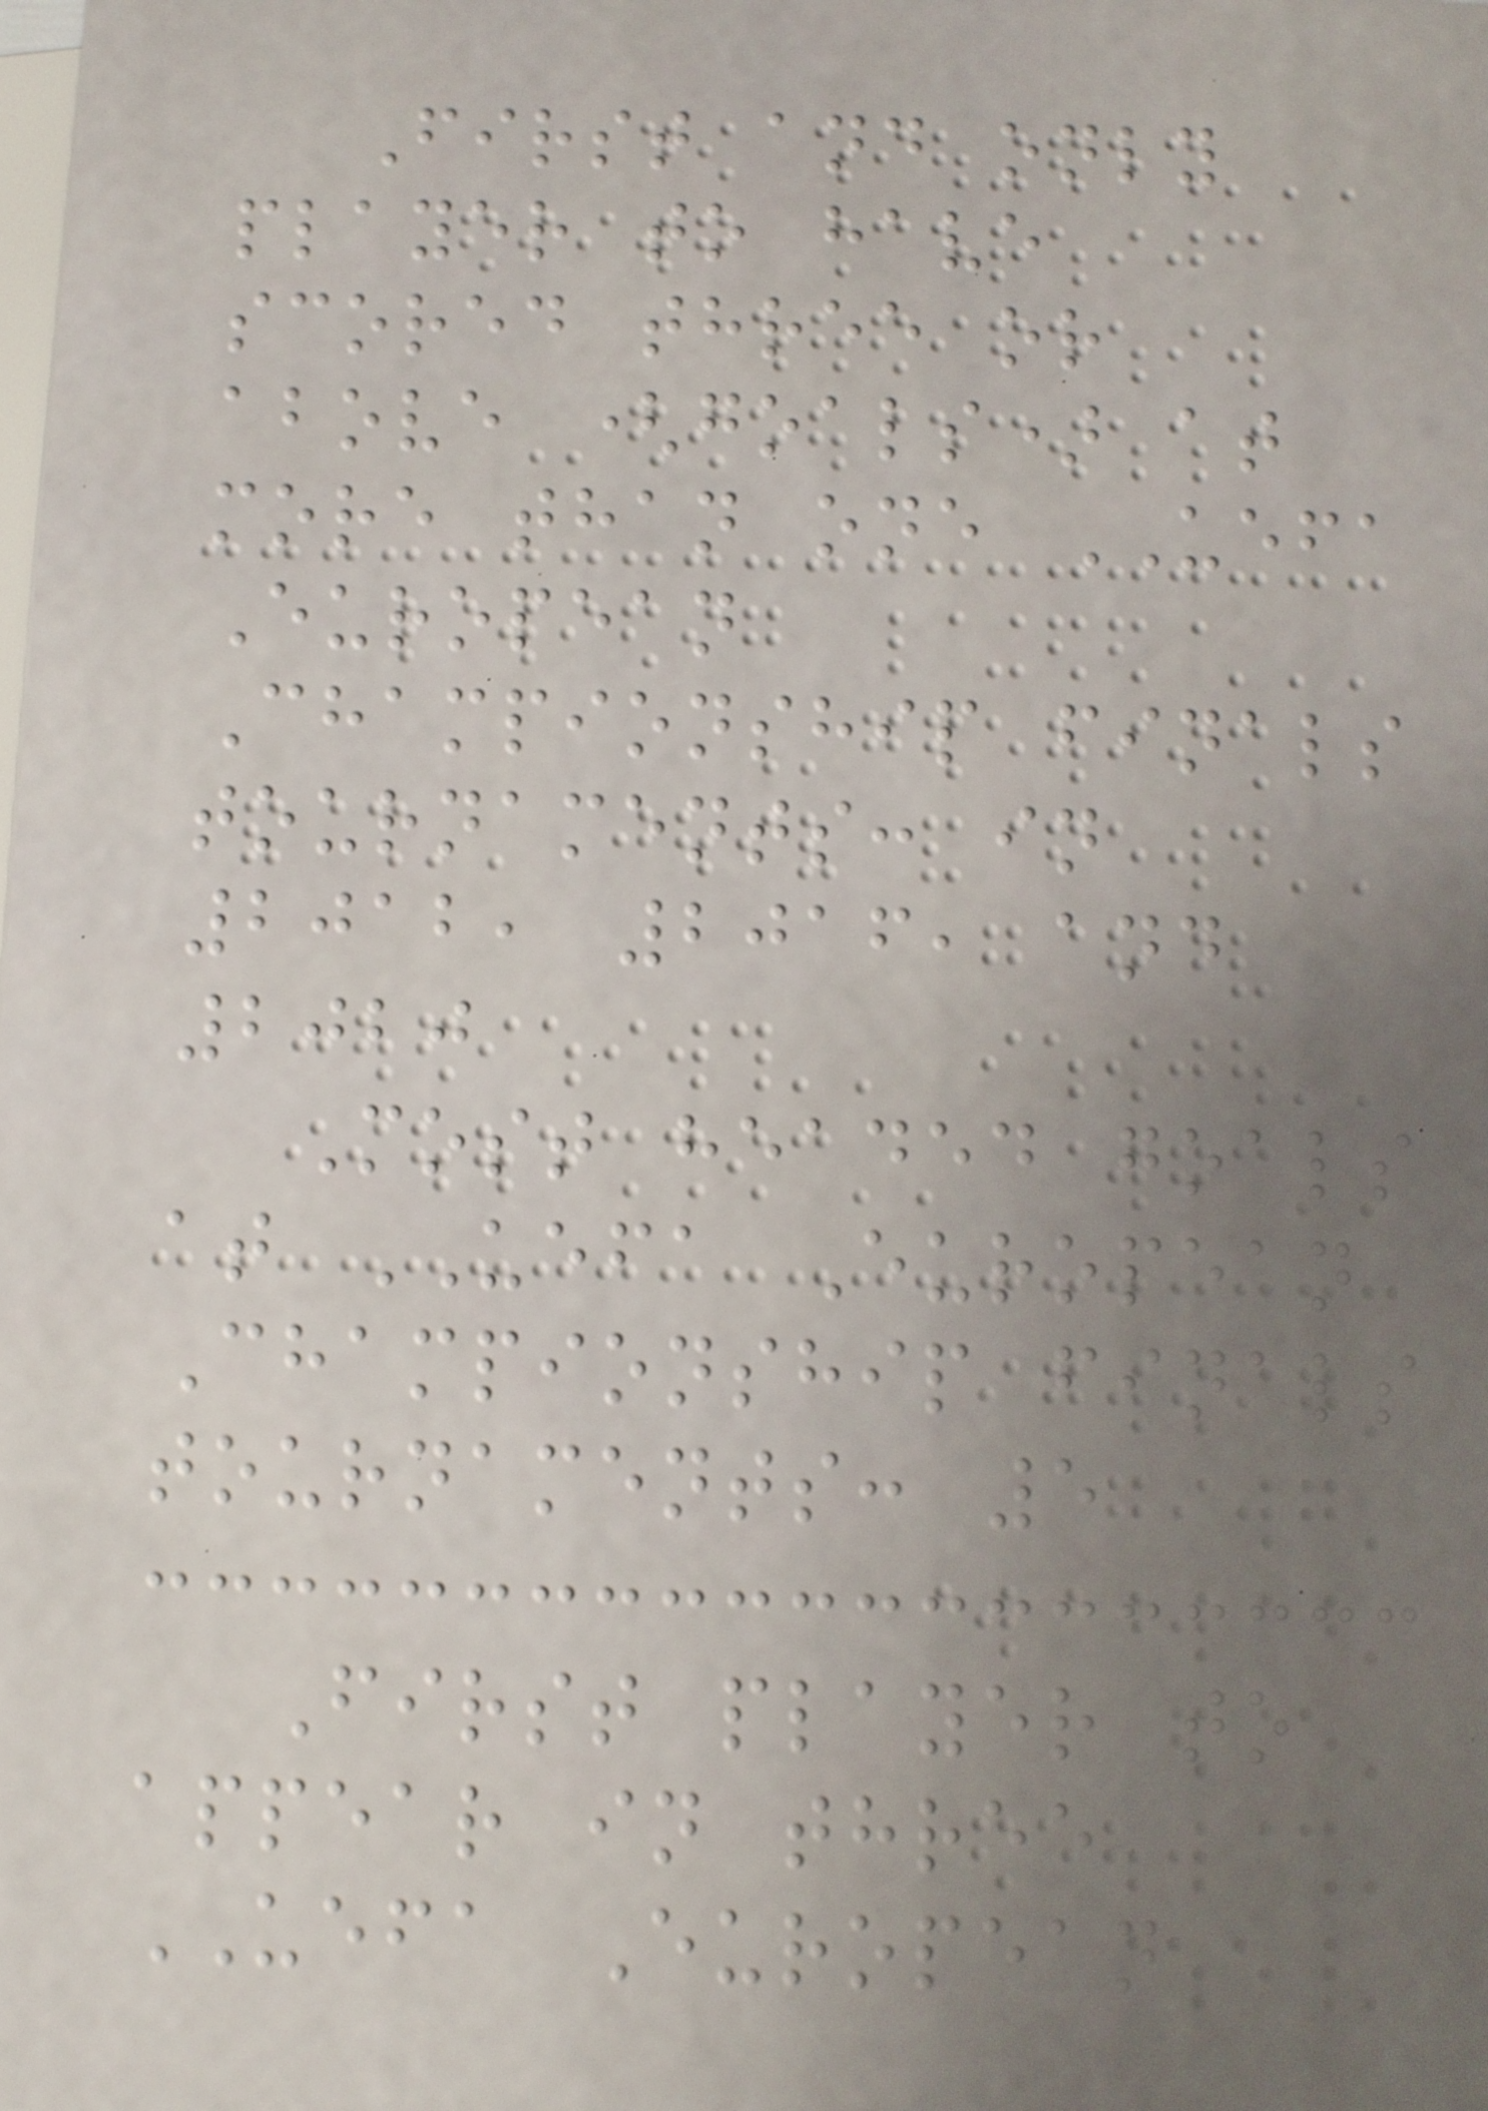First and only
player to have
scored three or
above (goals) at
more than one UEFA
European
Championship finals
tournaments: in
2012, 2016, and
2020
Most headed goals
at UEFA European
Championship finals
tournaments: 5
First player to
appear in three
UEFA European
